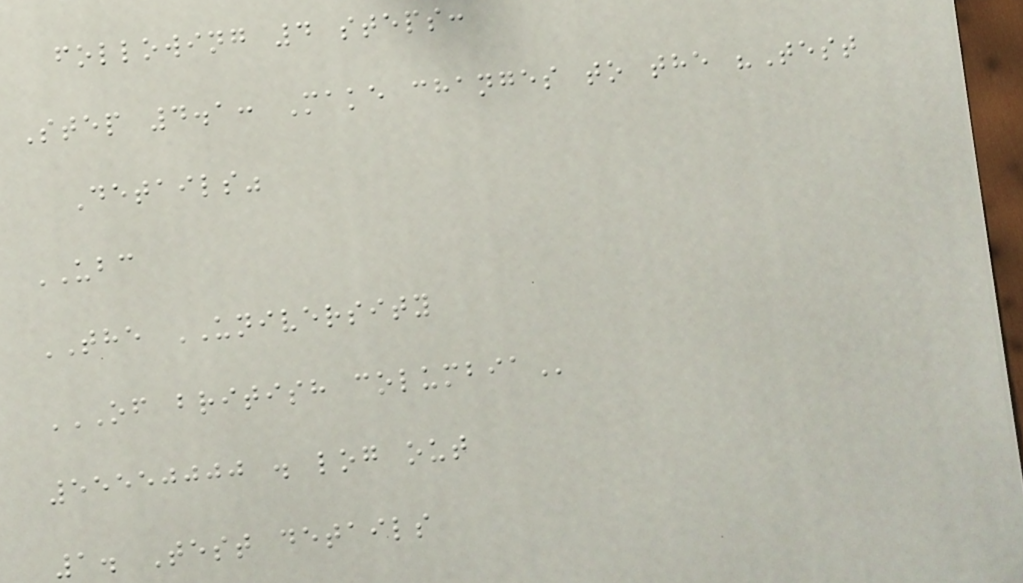following 4 steps:
Step 4.1: Make changes to the "Test
Details"
UBC
THE UNIVERSITY
OF BRITISH COLUMBIA
55550000 . log out
1. Test details
